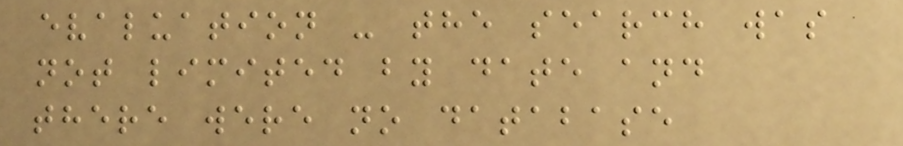evaluation - the search was
not limited by date and
there were no database
